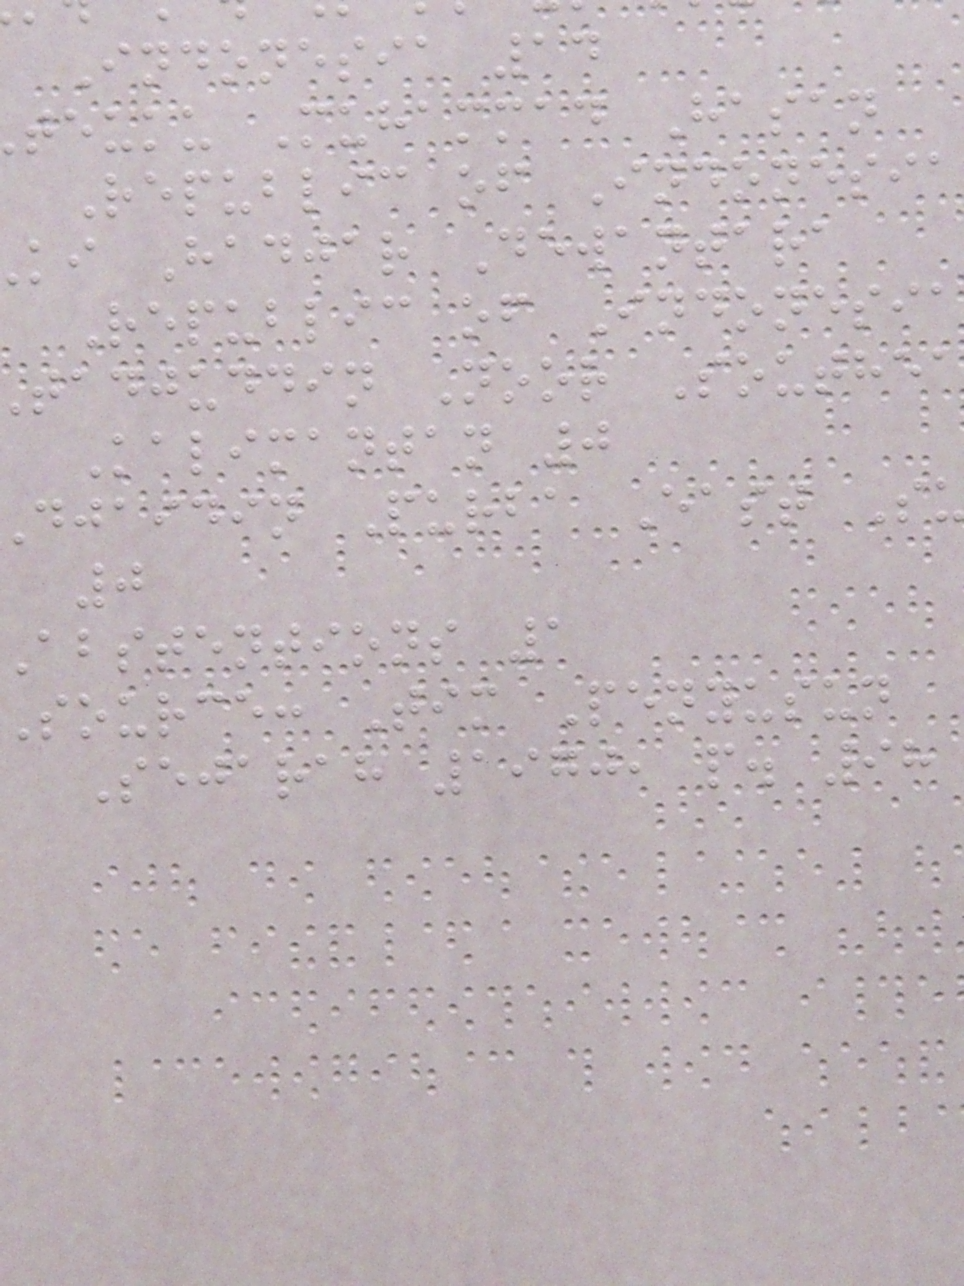Indonesia 14
teuku Muhammad Hasan
Republic of Indonesia
ki Hadjar Dewantara
Republic of Indonesia
tadjuddin Noor Southea
Kalimantan 0
djaidin Purba East S
0
abstentions 1
source: Tim Penyusun
Sejarah 1970, p. 98
